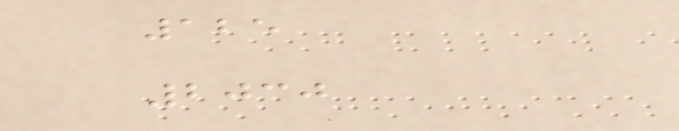125
2030
